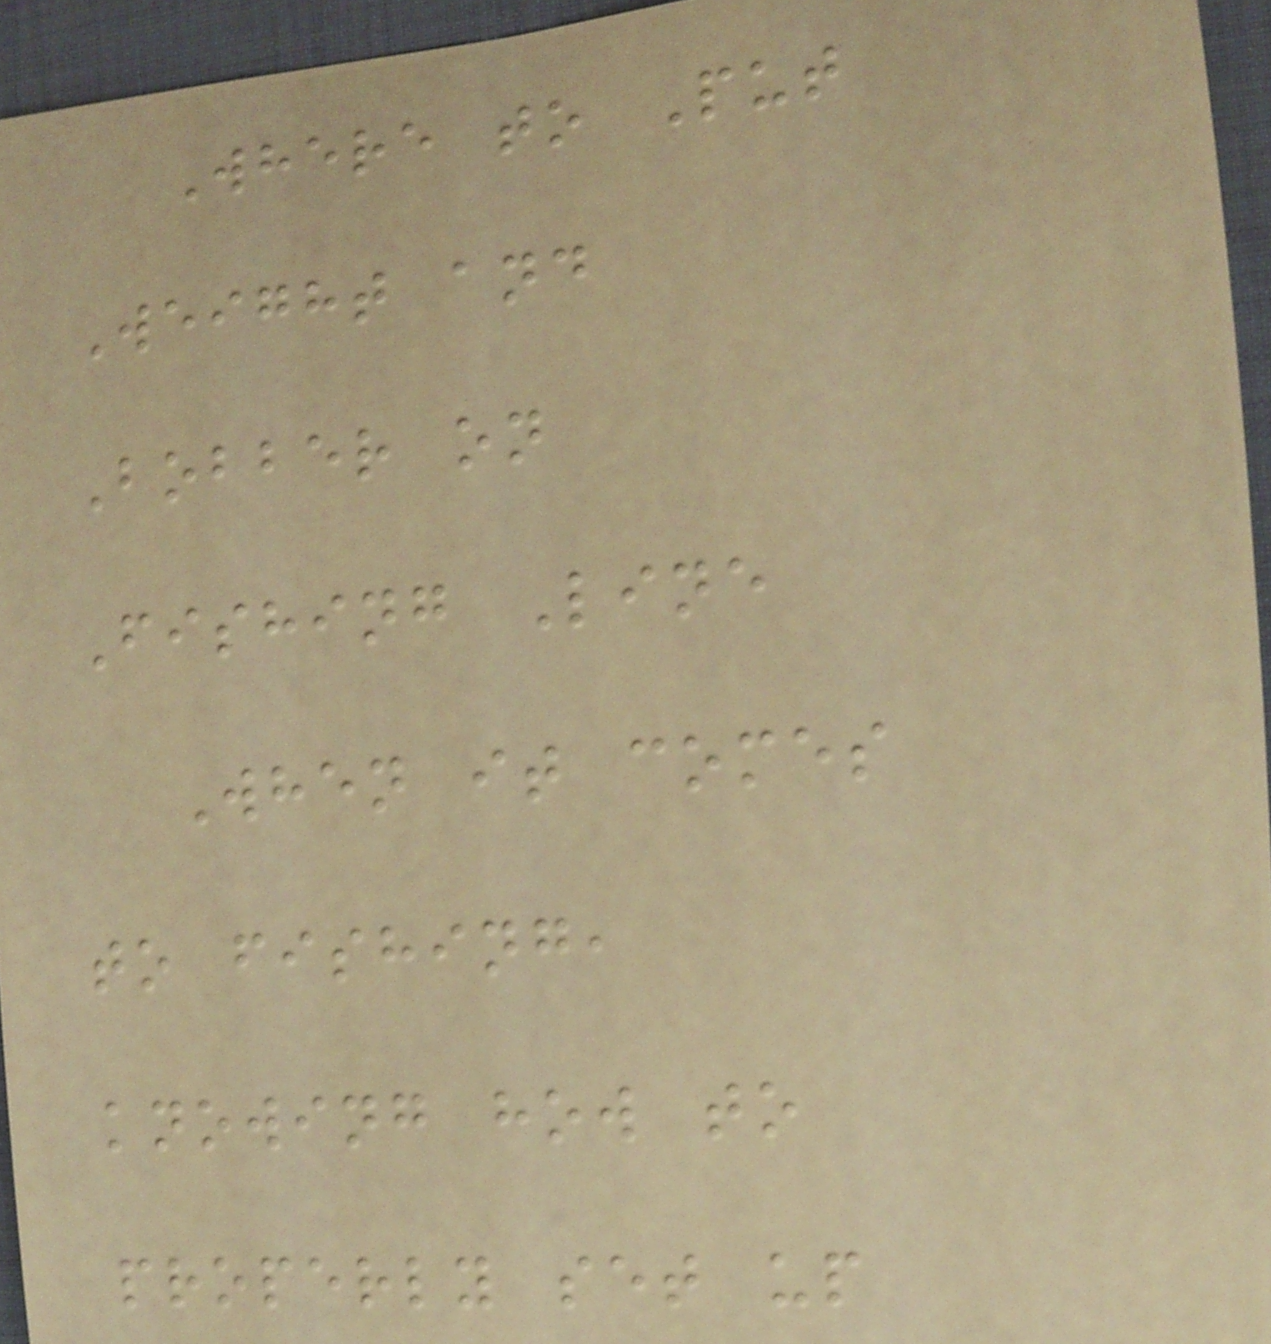Where to Put
Weight and
Bobber on
Fishing Line
When it comes
to fishing,
knowing how to
properly set up
